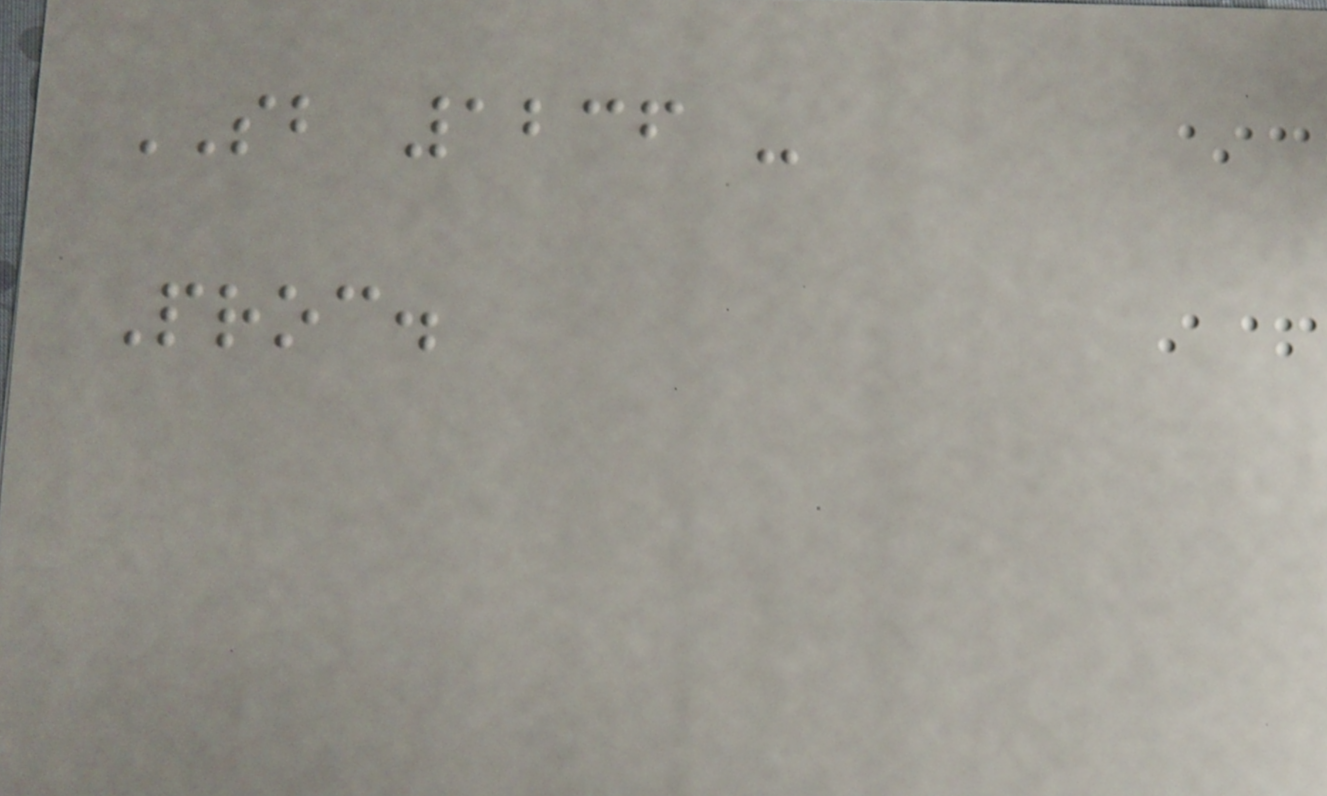SB 1236 -
Proc.
